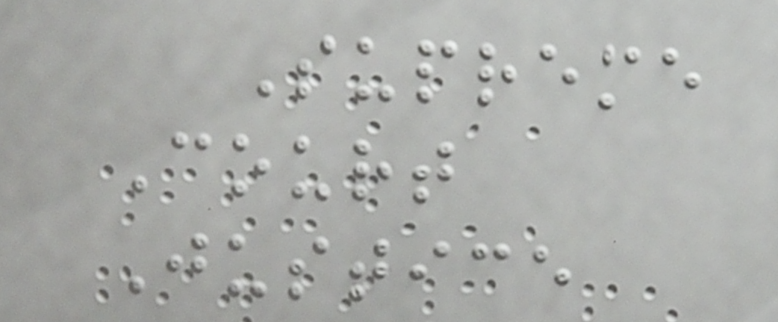Supreme
Court
Justice
